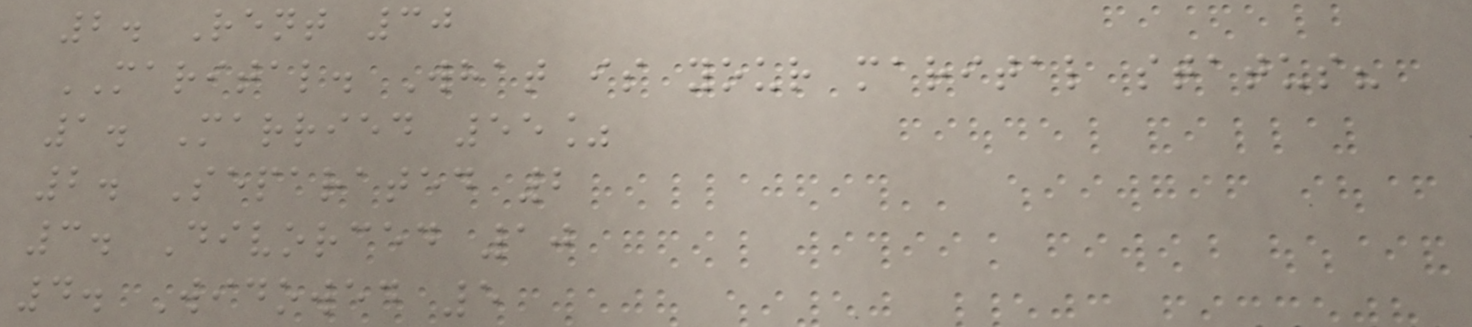2. Rent 30
MARITAL. What is your marital status?
1. Married 55%
2. Separated 2
3. Divorced 10
4. Widowed 5
